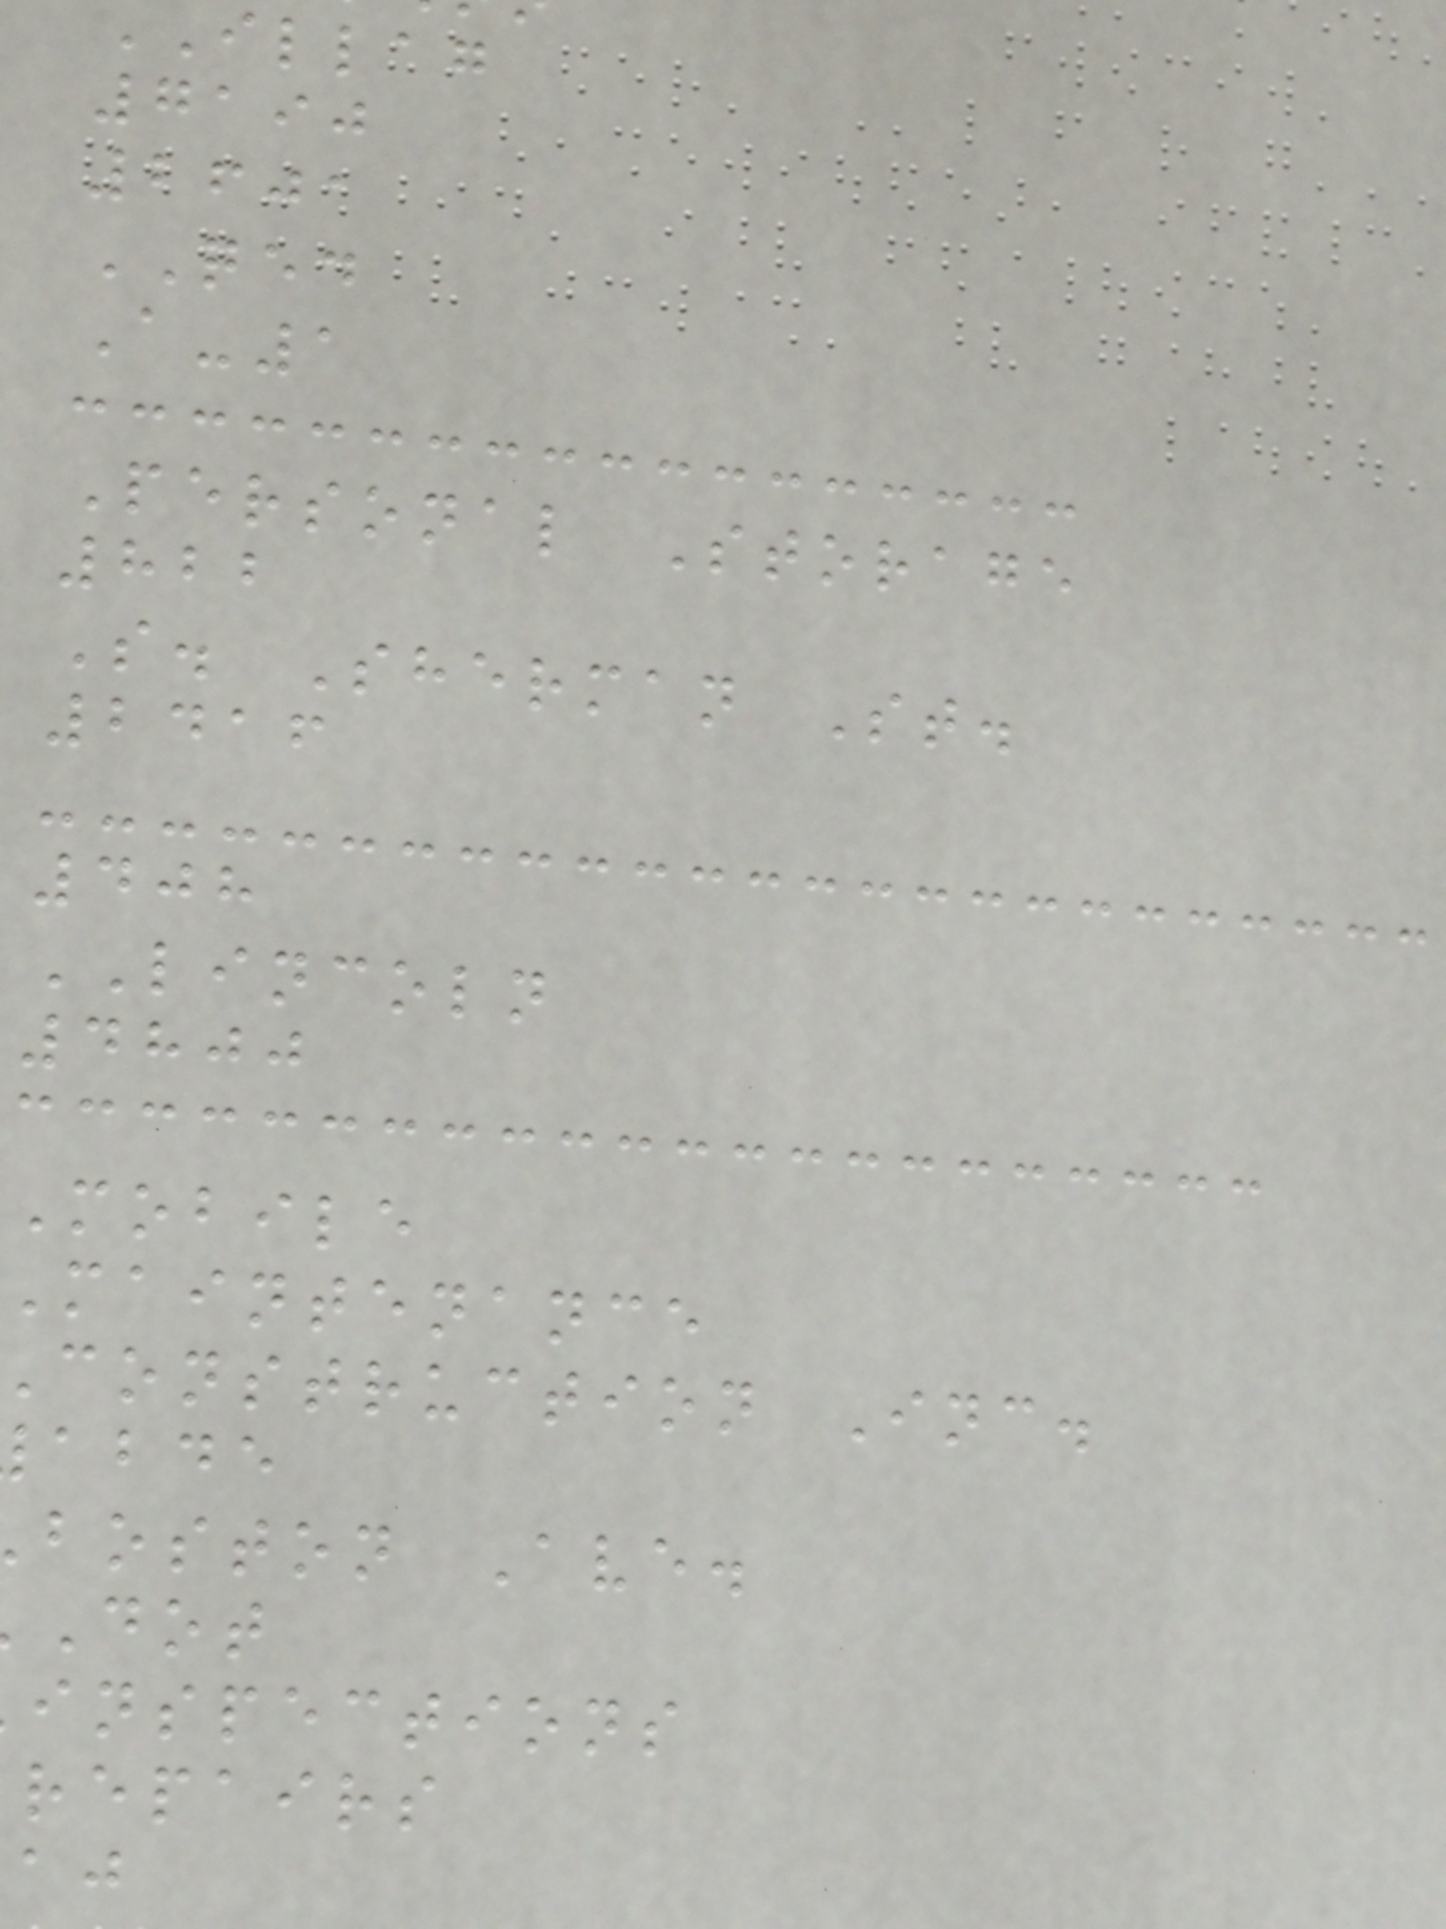illag
7190
2601
QED
A-1
Personal Storage
822
S. Sherman St.
2416
408
LINCOLN
4800
Mobile
maintenance
construction Inc.
abde
boston Ave.
inspections
repairs
